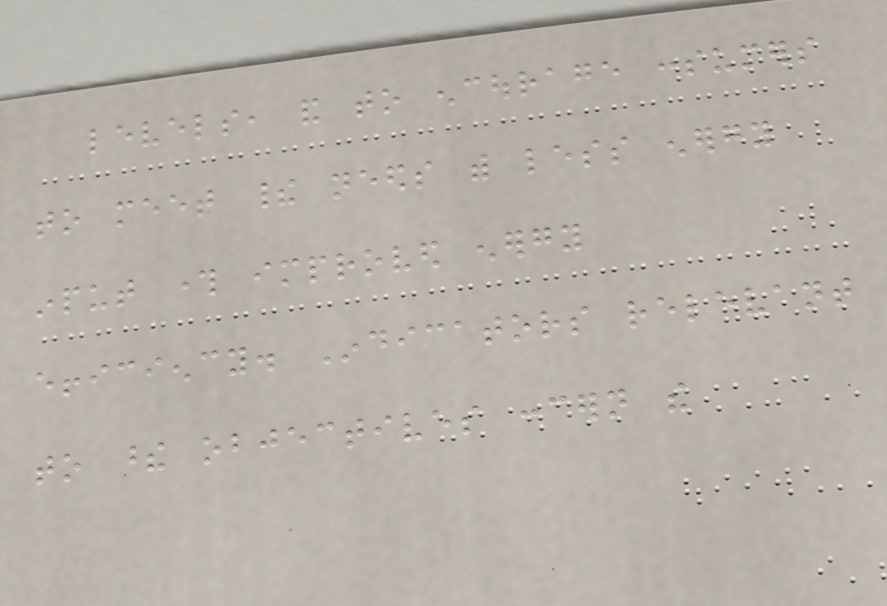levels, and to encourage consumers
to meet their needs with less energy
input through improved energy
efficiency. Indicators relevant
to these objectives concern the
